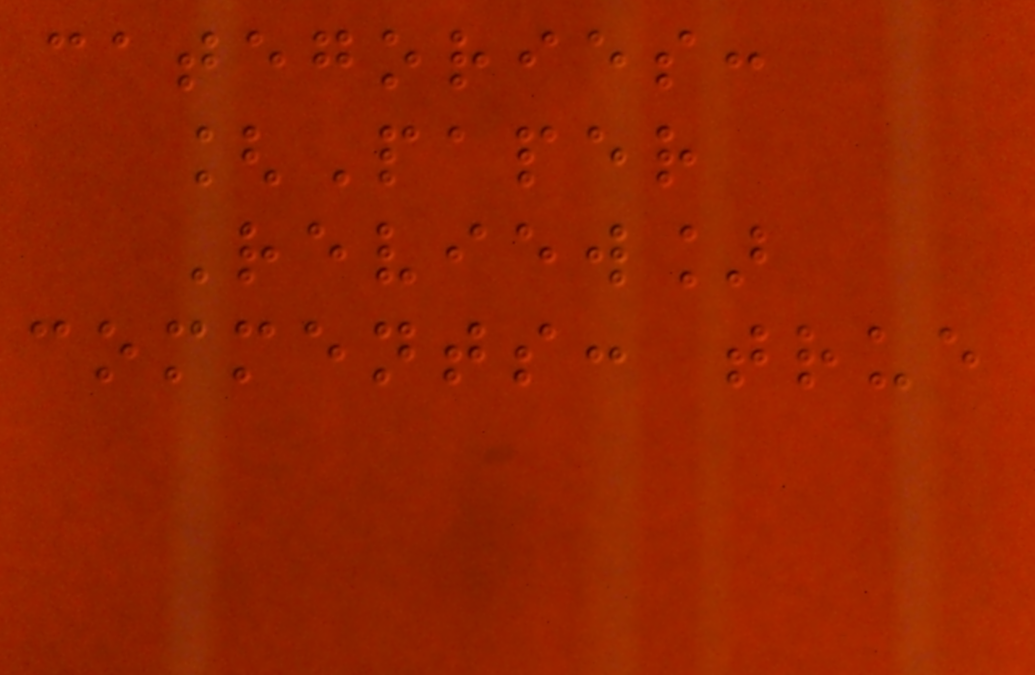categories:
[Paper
Review]
comments: true
